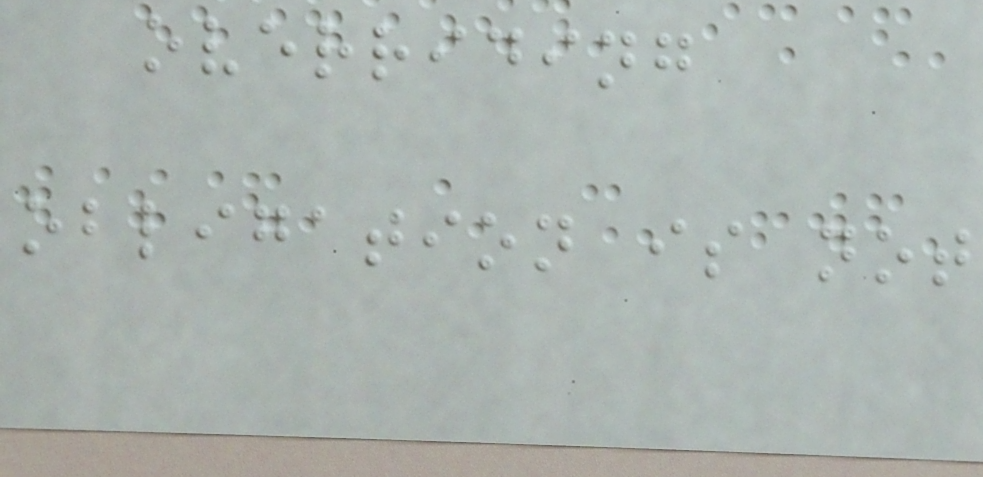overriding
obligation is not
